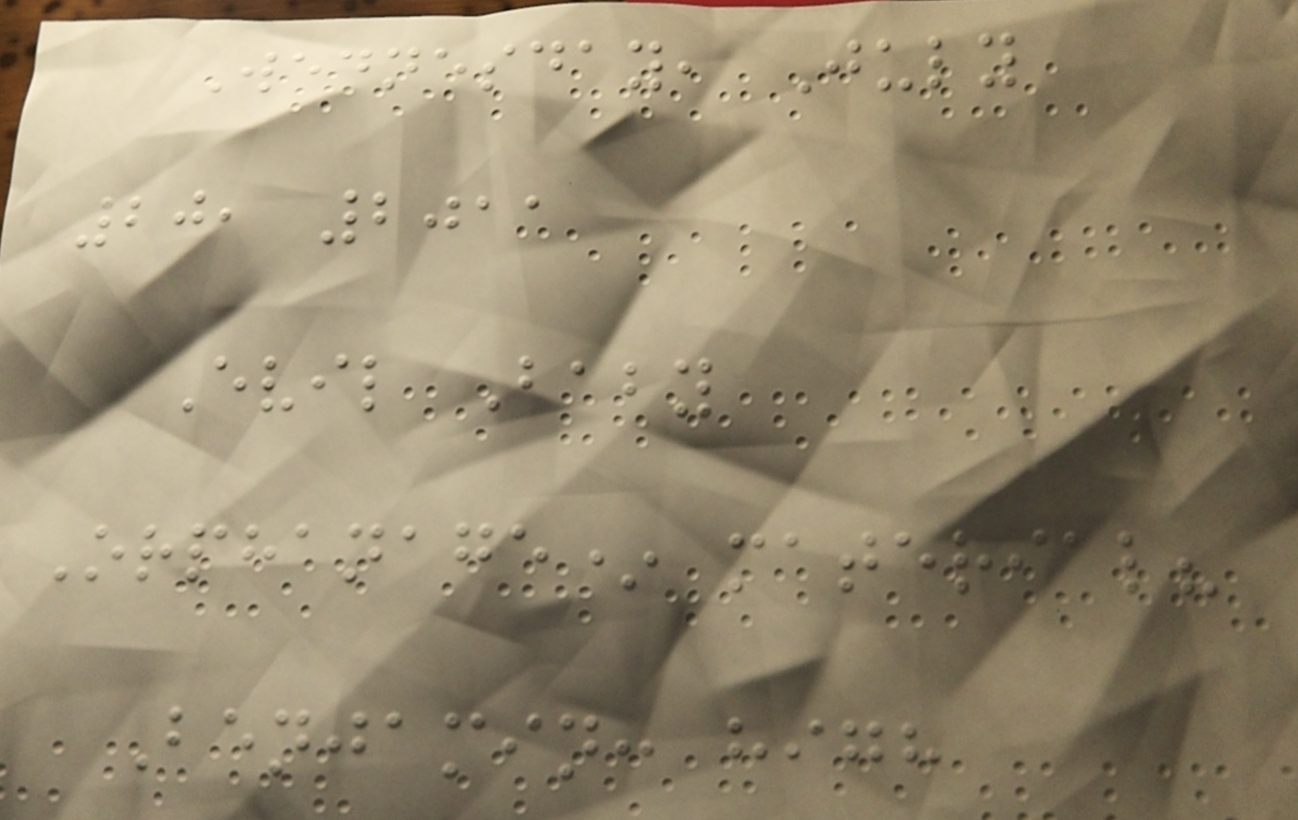Wednesday, July
20, 2011
Evil Baby
Orphanage* material?
Benjamin: high
